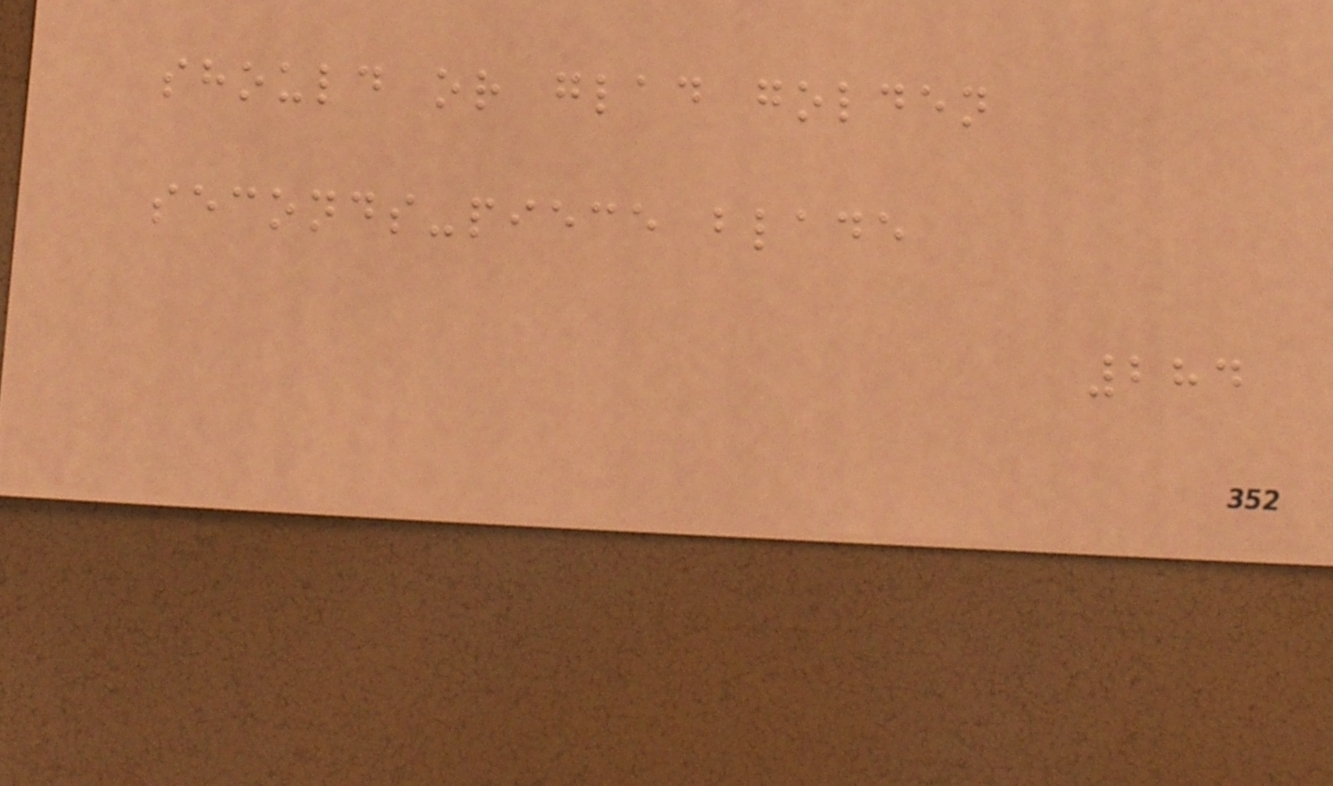should or glad golden
seconds-piece blade
284
